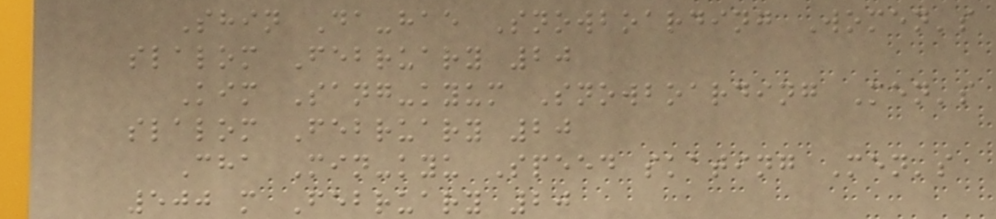Shin Da-hae Snowboarding Women's
slalom February 20
Kim Sang-kyum Snowboarding Men's
slalom February 20
Cha Min-kyu Speed skating Men's
500 m February 20
